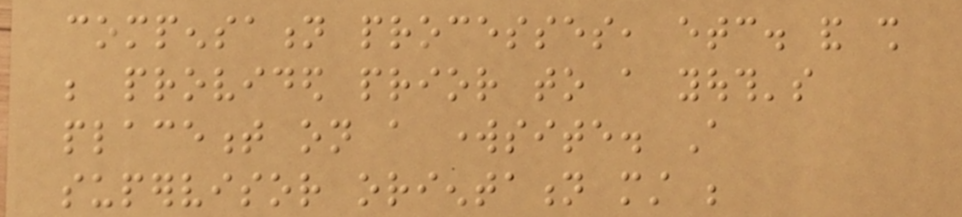compensation processes, etc. and shall
be provided prior to a youth's
placement on a worksite. A
supervisor orientation must be
